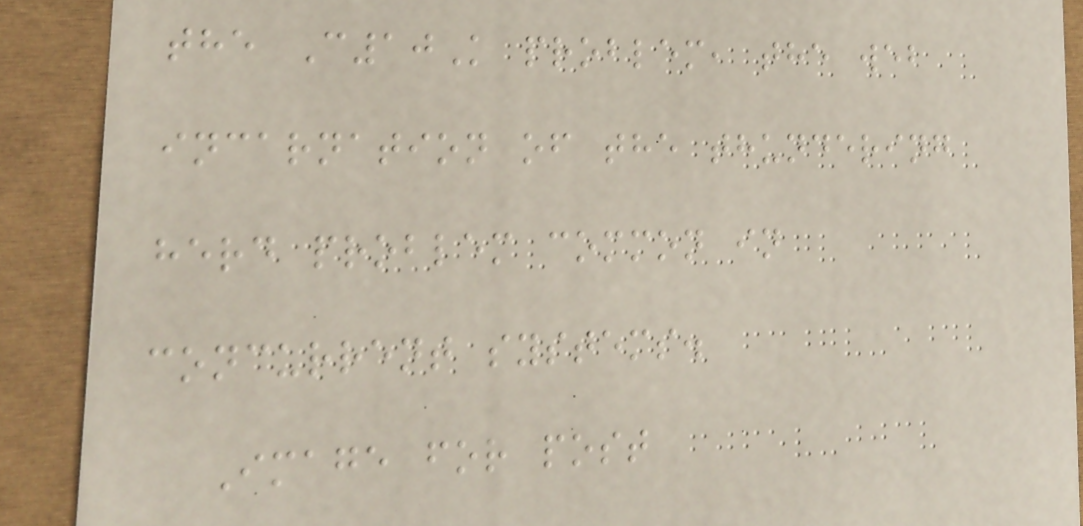the C10K problem, the web
incarnation of the thundering
herd problem common in
concurrent systems.
Image for post
